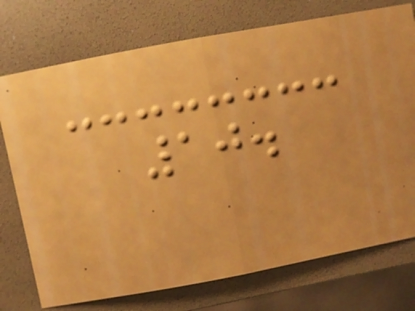10.
